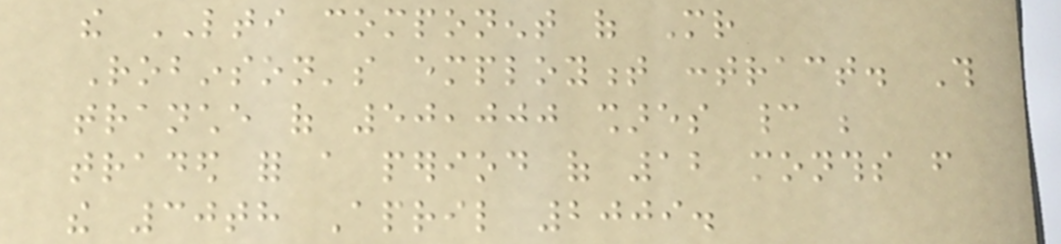the LTI component of Mr
Robinson's employment contract. This
tranche of 50,000 shares cannot be
traded for a period of 12 months from
the 30th April 2009.
